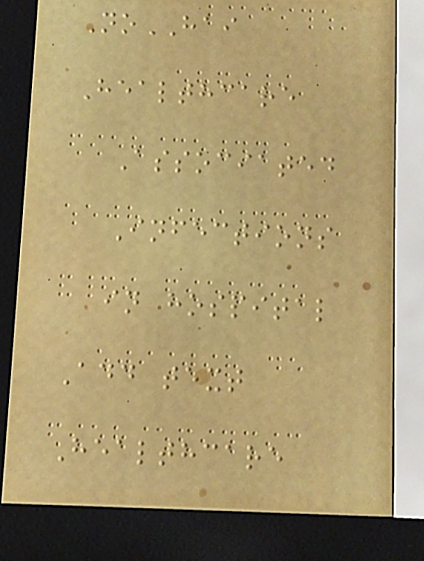NoHAI
Healthcare
Associated
Infections
in hospital
Add text
Healthcare
